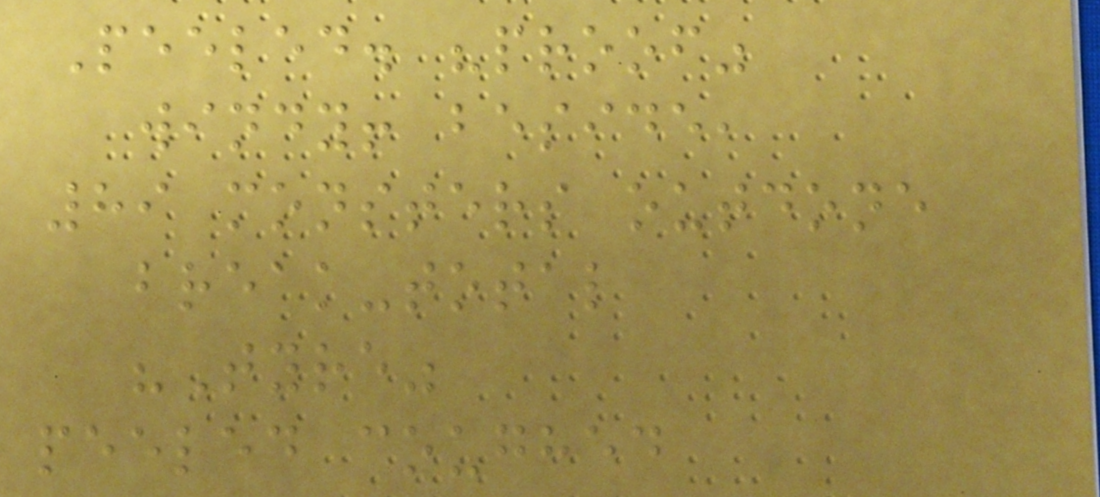Peeled. "proof"
windy! beside,
89 monsters outdone
break-total
"Tyre"
peeled coughed
